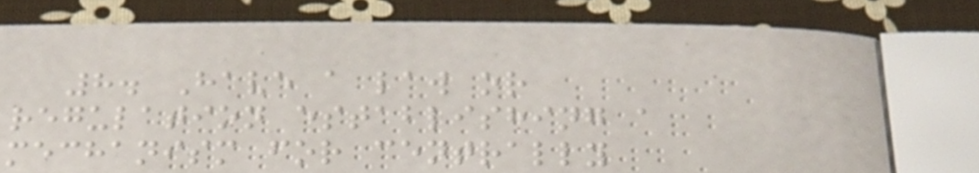8. Have a law or
regulation establishing a
mechanism for centrally
